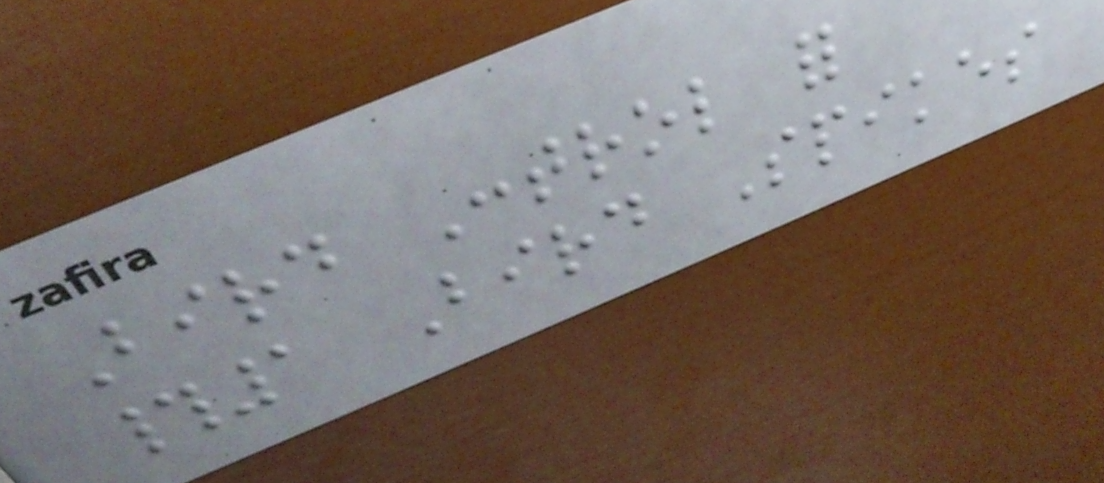Bird Control for
#1 Bird Spikes
